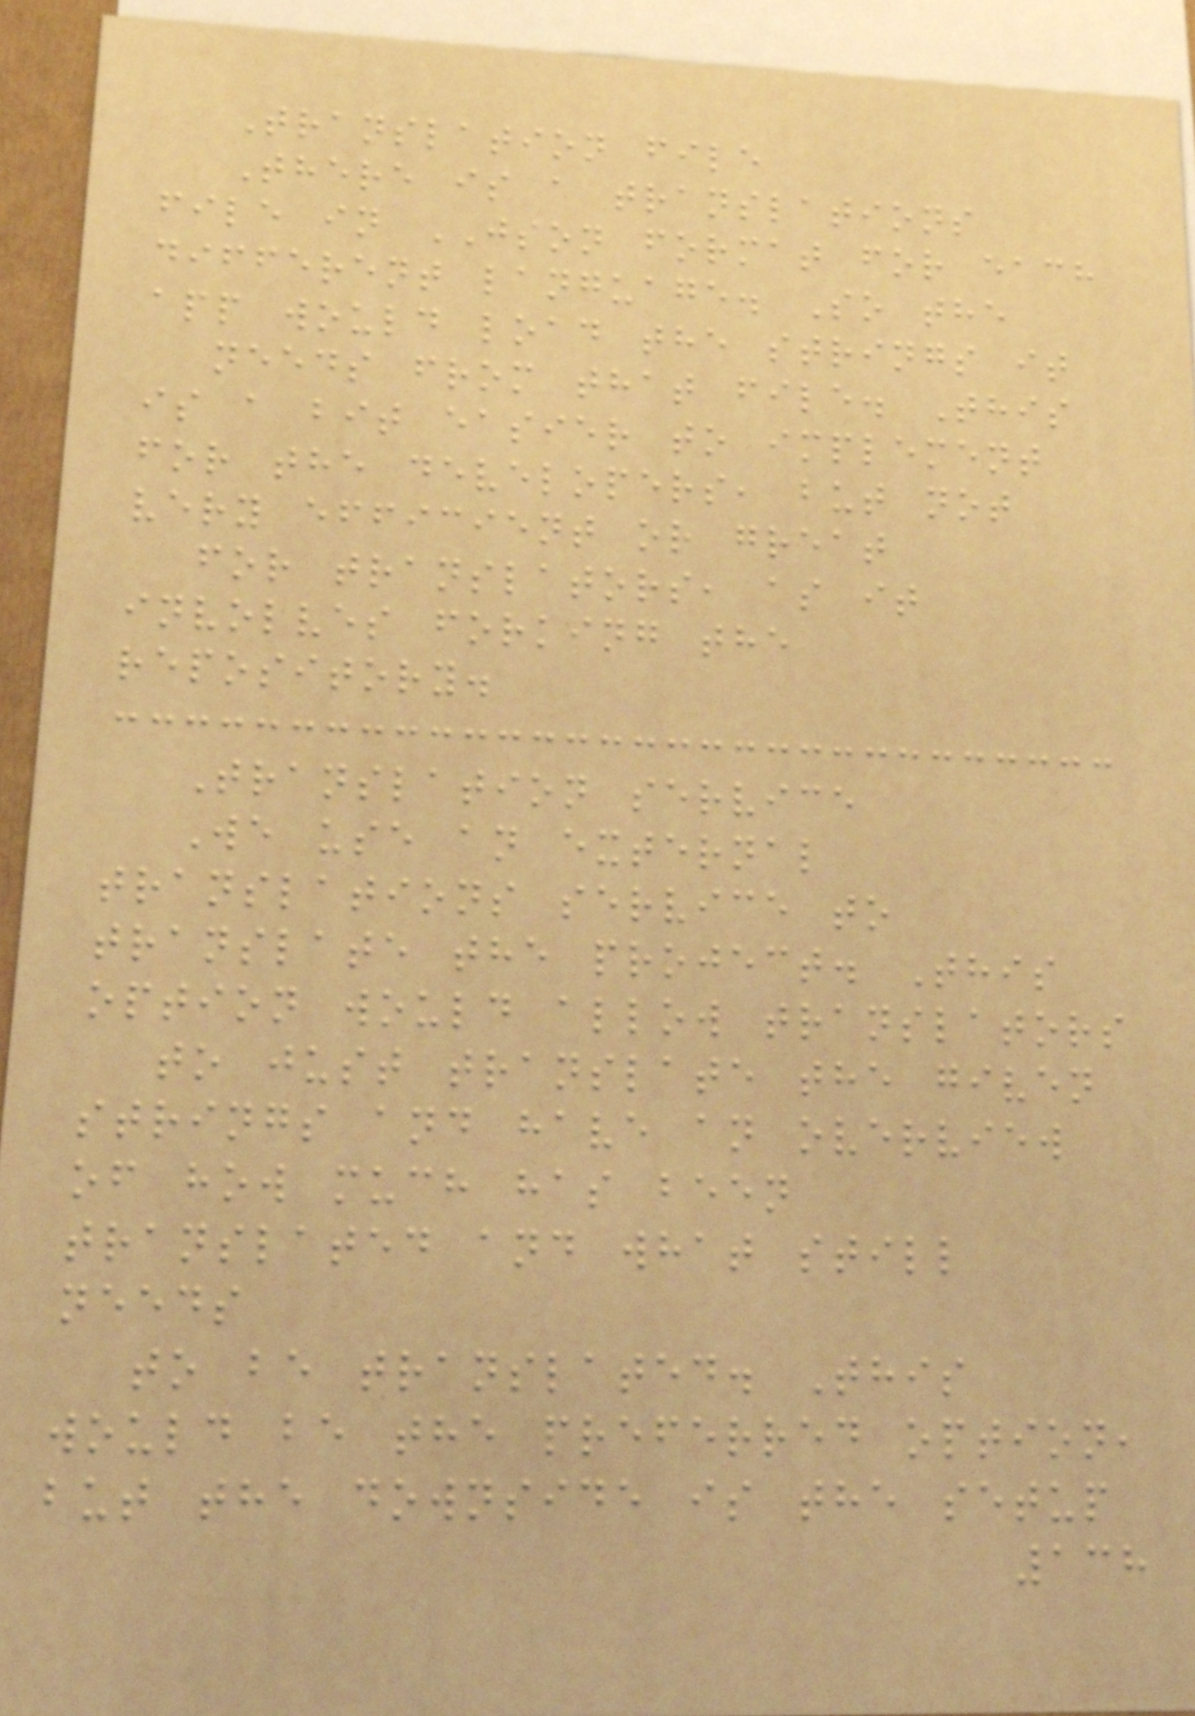Translation file
There is a translations
file in JSON format for each
different language. So the
app would load the strings it
needs from that file. This
is a bit easier to implement
for the developers, but not
very efficient or great
for translators, as it
involves forking the
repository.
Translation service
We use an external
translations service to
translate the project. This
option would allow translators
to just translate the given
strings and have an overview
of how much has been
translated and what still
needs
to be translated. This
would be the preferred option,
but the downside is the setup
138
